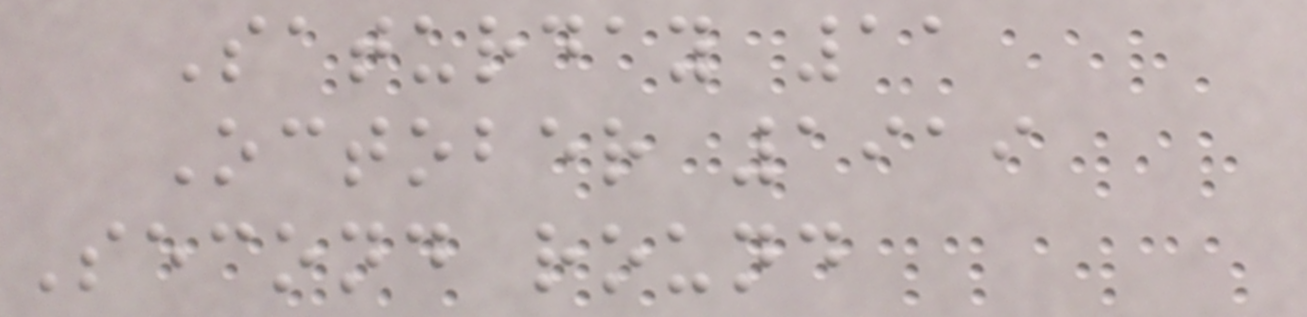Saturday 11
October 1919
Second round
